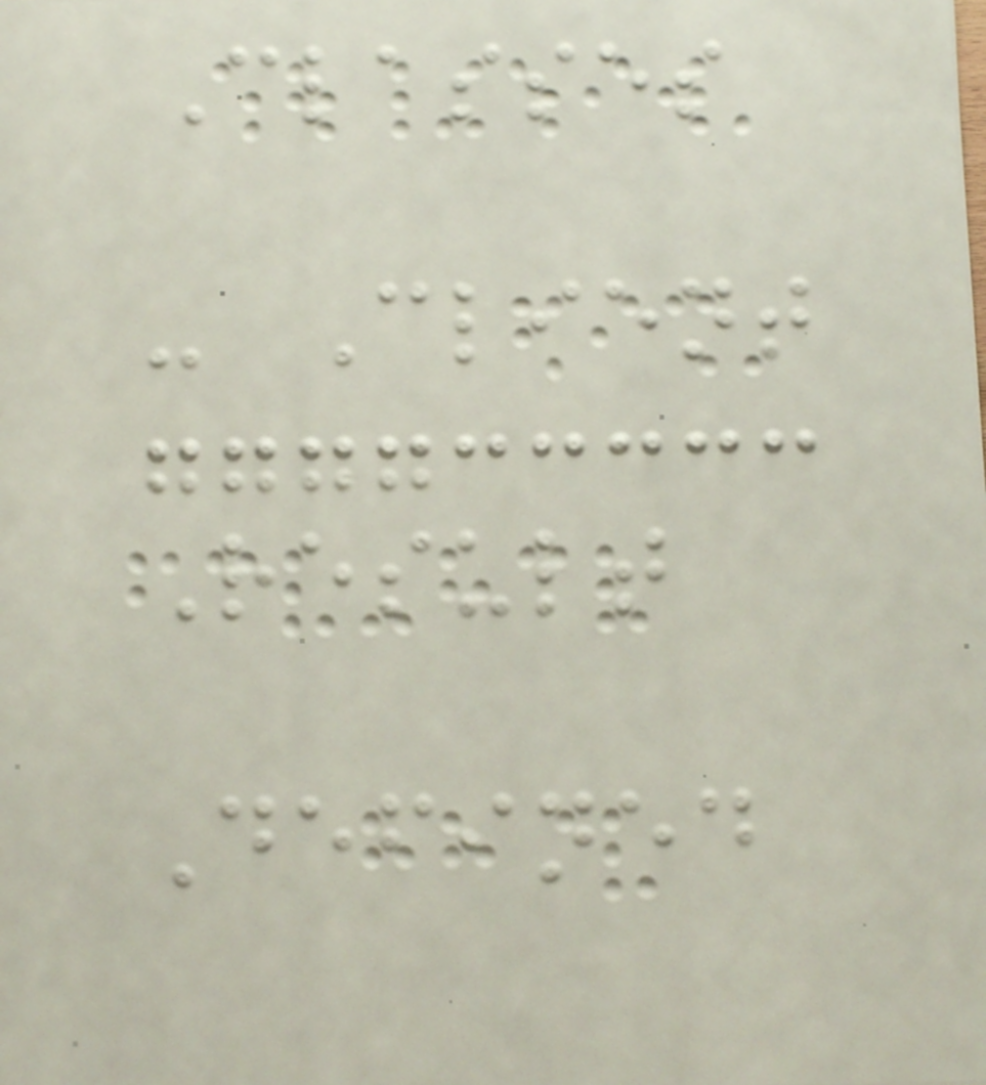Classes
- Client
Result
Defined
